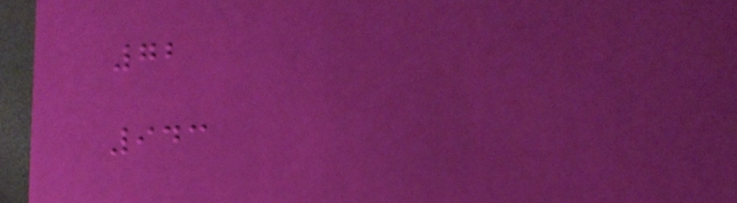72
943
